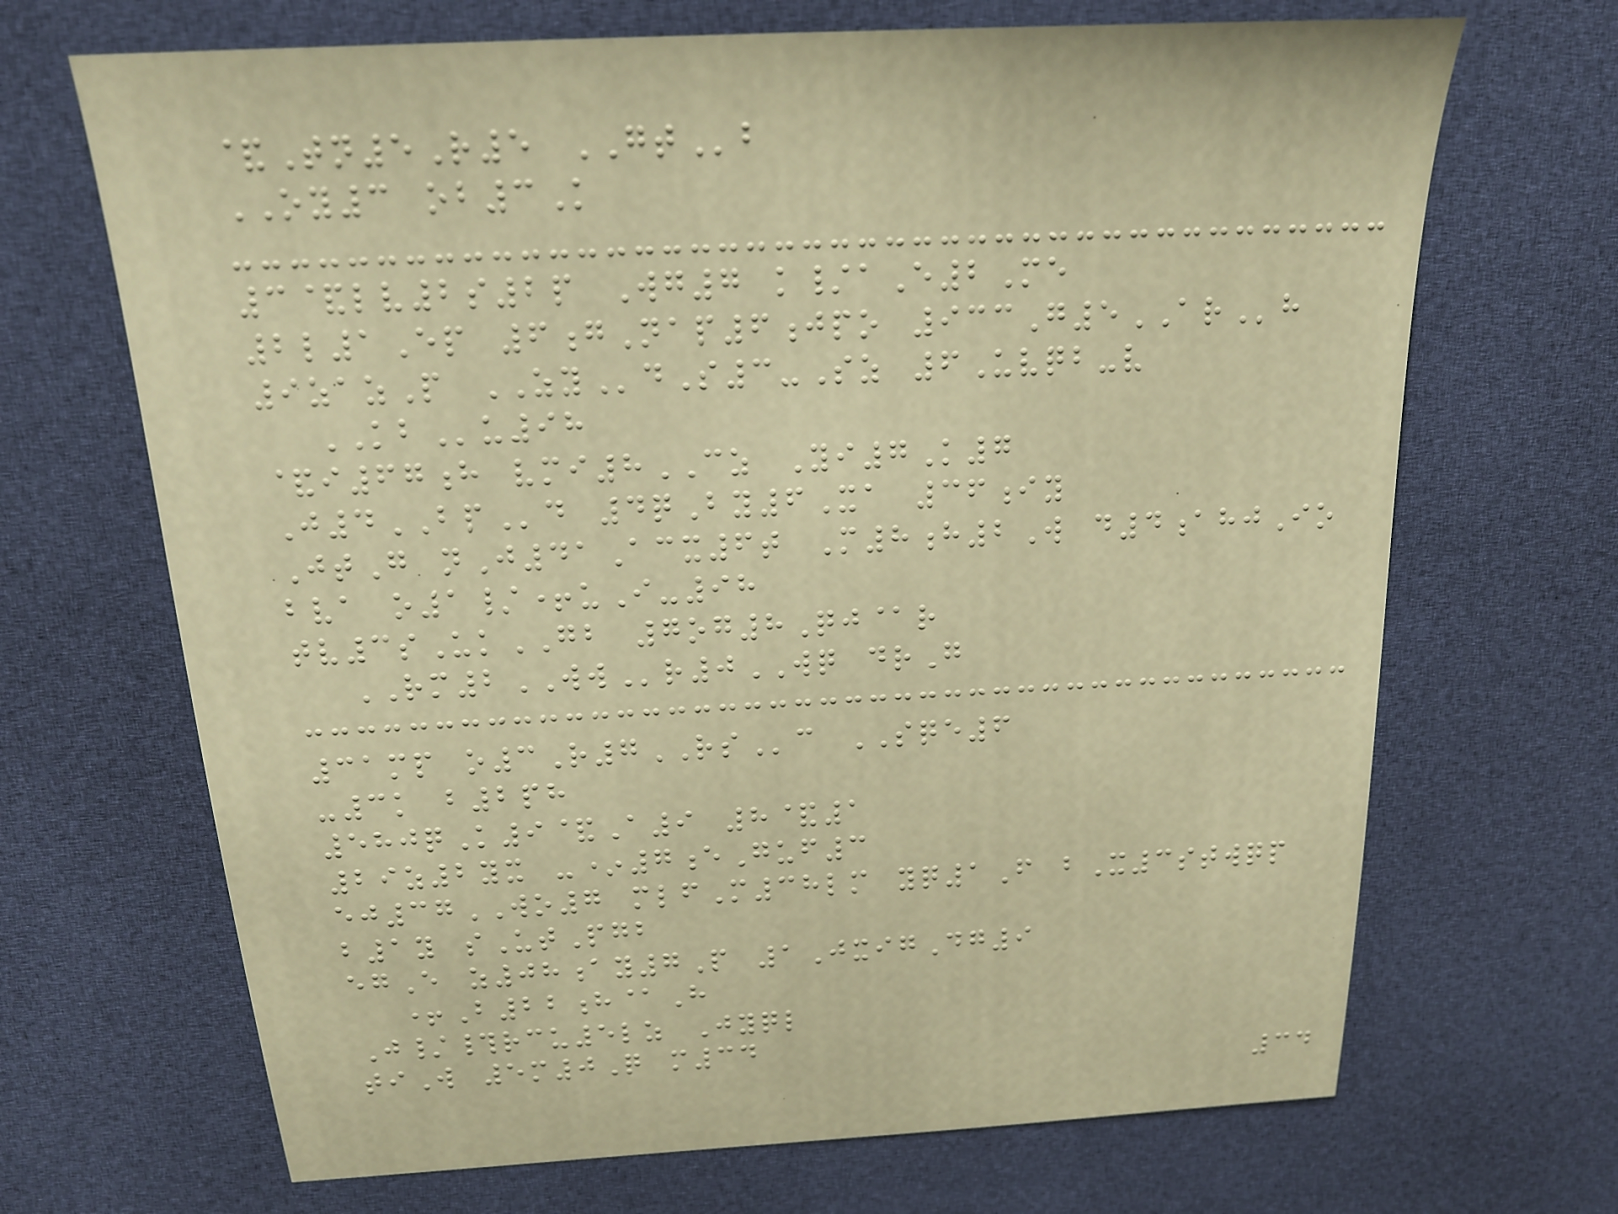&Tn5R5 GTb
OY3 ob3K
3&lv2s2p Wg7 k/aE2Me
2l1Ep 6gNap6jpo 933G5ARh
9zazP ZYdS3-Sz 6Uvqb-v
KBu98
&i67h vmi8CZ Yi7K7
J4BPd 4qBy6Xa 36iy
JtG nJ41Acx6t M8h2W d4ahjIo
bva o1/+uI-98
tv3sUkGB 7og8Qj@r
RM2WWr0WQ drG
31mp o3R7RSc SQE6
-3k b2ph
580qK9&A9 8&1
29z2yx -*7eGuf3
ej37WO7 mlfM38lm yq1F bX3stwqp
b1y sUtPgb
egE z08ay7P 1JxigDg9
+B22h@H
J/#rcu5lz Jyql
tiW 5m0Q m34
34
